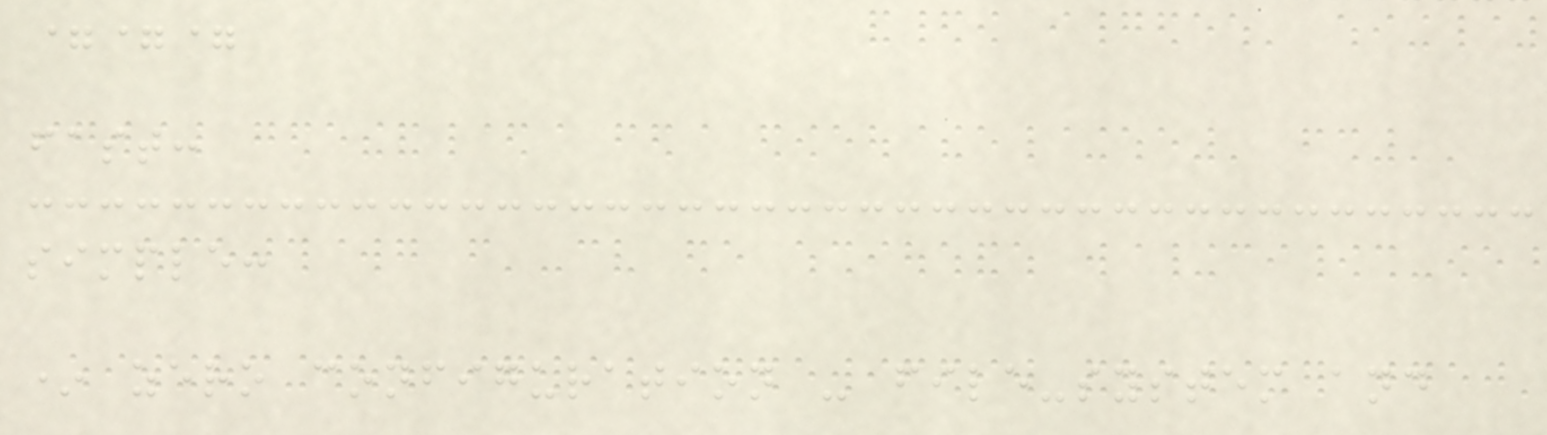===
fast:
simple:
* zero configuration - file-system and
